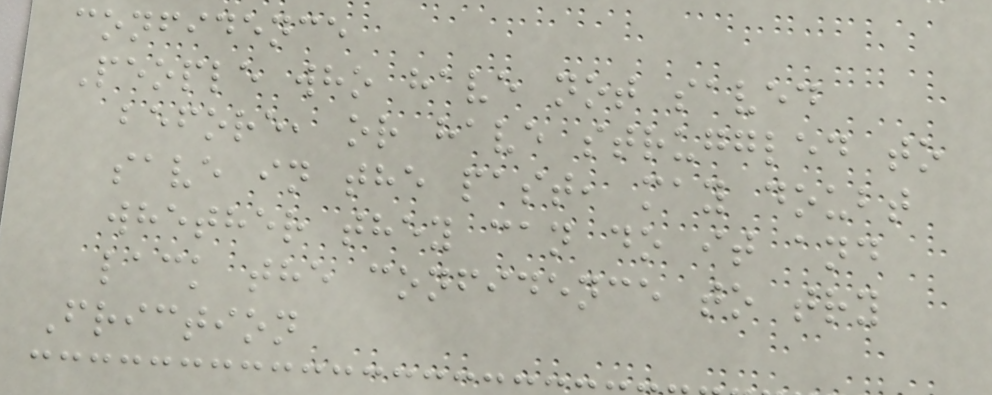confidence
People who have not saved
before, or have struggled to
save in the past, may doubt
whether they can do it and
lack the confidence to try
Friction
